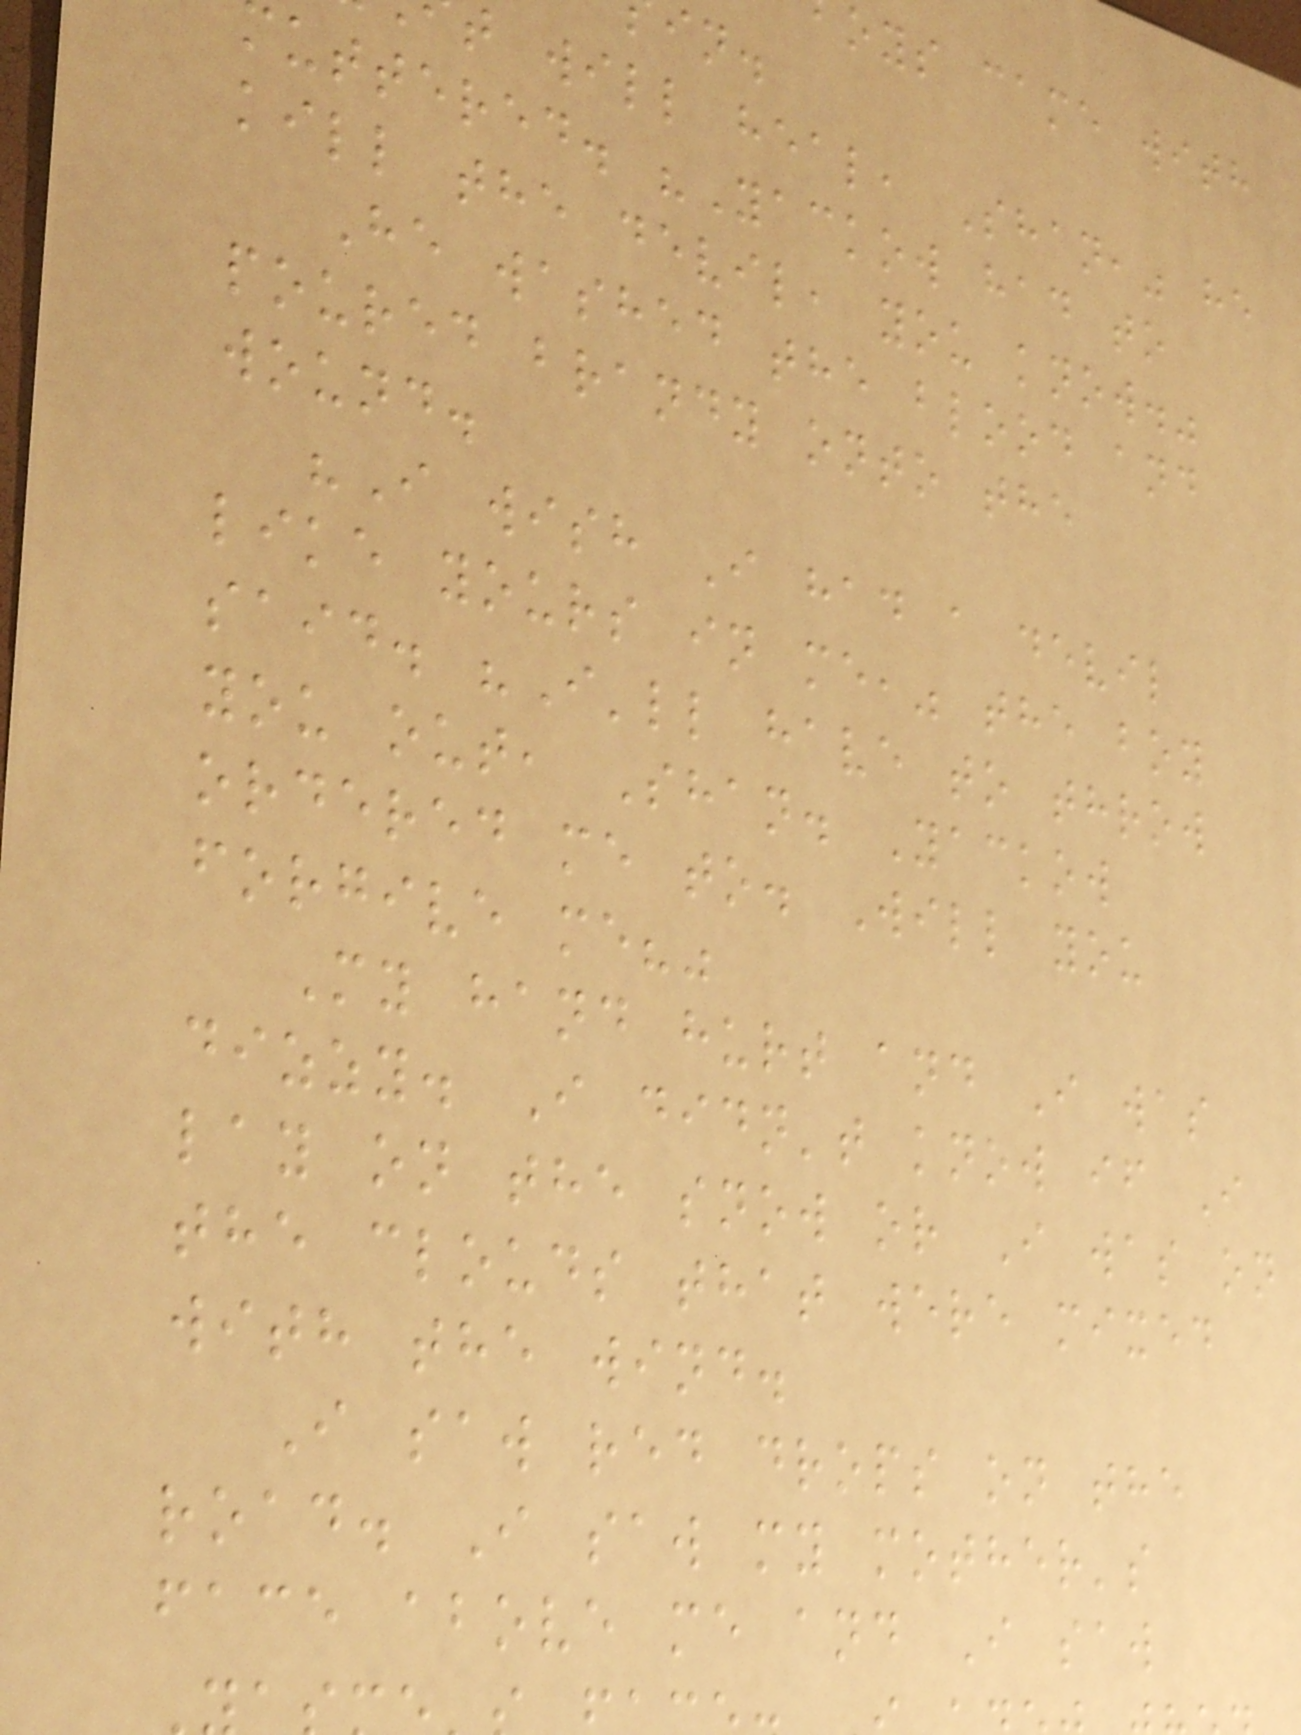oys came with
t will heal, Shan," he
uttered. "Yackow had to
kill the devil, you know."
He washed the blood and
poured brandy onto the
wound.
"I wish I had a devil
like yours in me," the boy
said. "I'll have to throw
you out, Shan. Yackow
ordered me to. Will you
forgive me?"
My hand hurt and I was
dizzy. I didn't know if I
lay on the snow or I was on
the clouds that were mixed
with the wind.
I saw red drops on the
road. I saw my mother's
face above me and I saw
